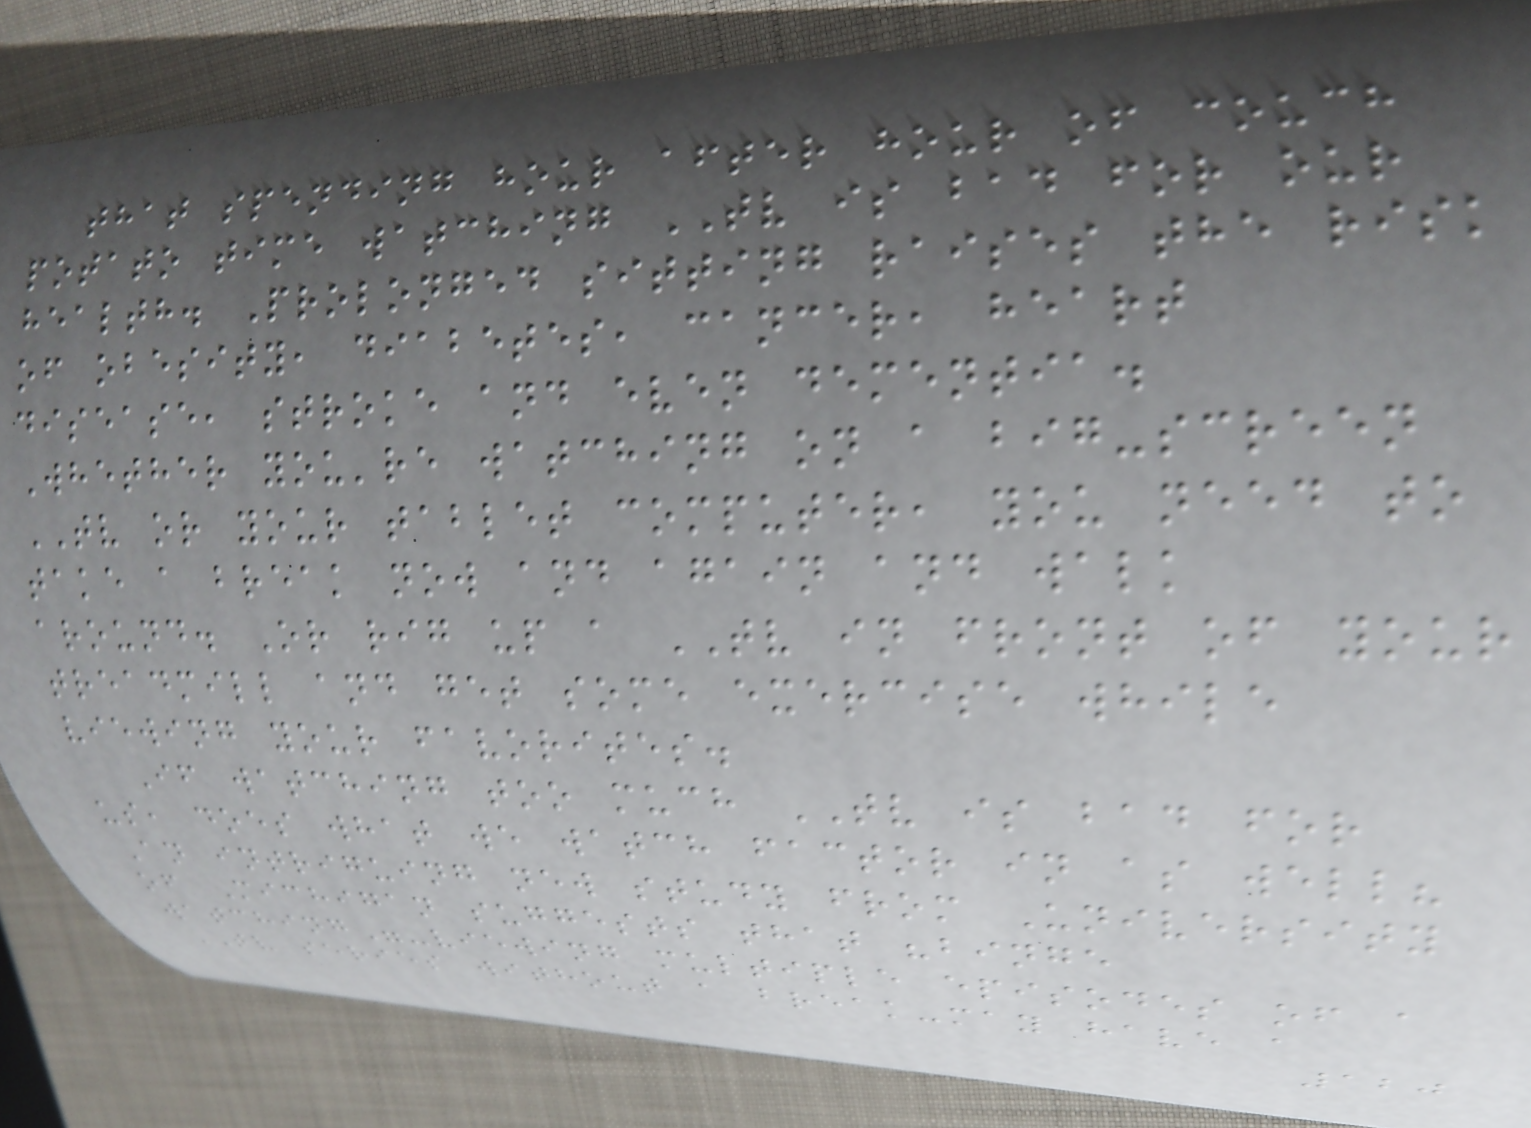that spending hour after hour of couch
potato time watching TV is bad for our
health. Prolonged sitting raises the risk
of obesity, diabetes, cancer, heart
disease, stroke and even dementia.
Whether you're watching on a big-screen
TV or your tablet computer, you need to
take a break now and again and walk
around. Or rig up a TV in front of your
treadmill and get some exercise while
viewing your favorites.
If watching too much TV is bad for
us, does what we watch factor in as well?
An intriguing new study from University
of Michigan suggests that "binge
watching"-viewing multiple episodes of a
TV series without a break-may have a
120
